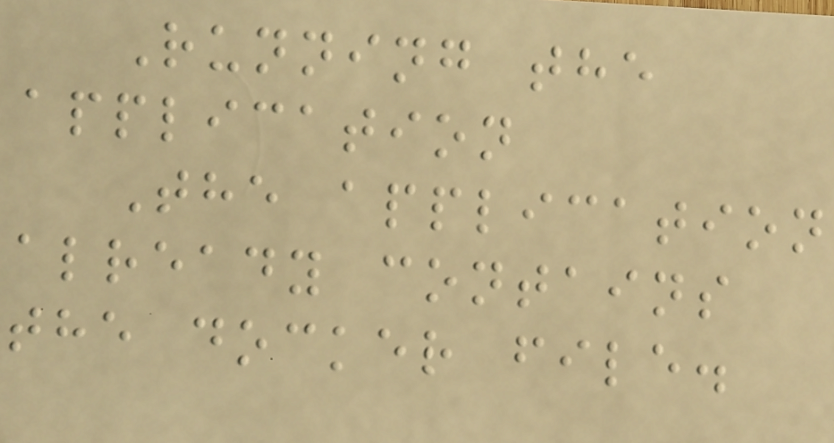Running the
application
The application
already contains
the docker file.
